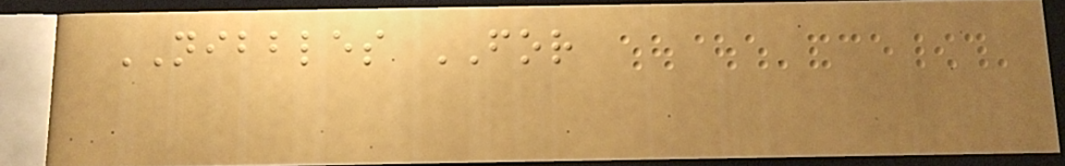NIBBLES FOR
